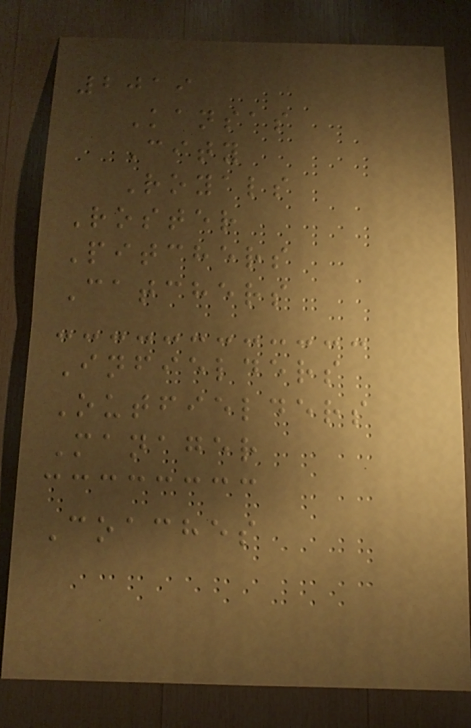2019
Kansas
City
Royals
Roster
Pitchers
Catchers
Infielders
Outfielders
Manager
Coaches
